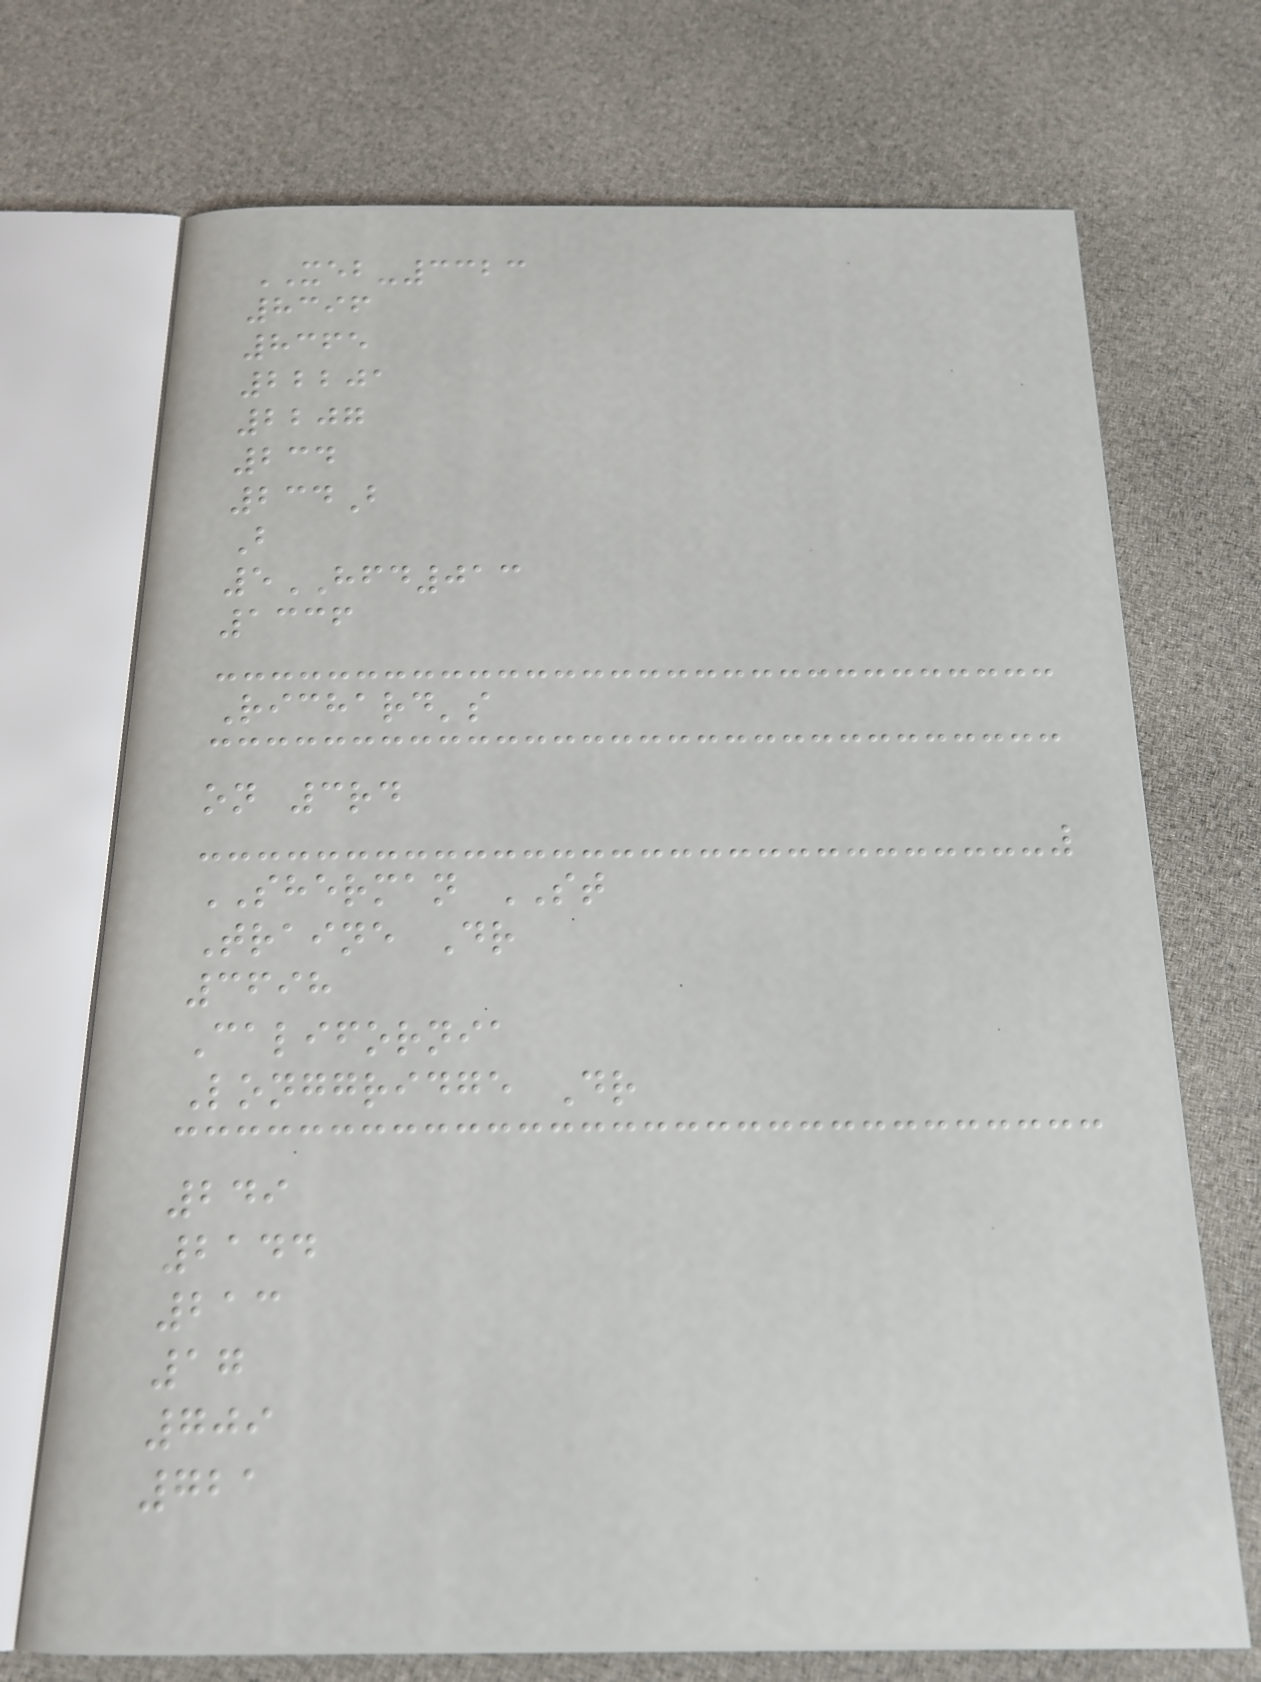XEB-3323
8396
8365
22201
2207
234
234B
B
5HFD013
1336
Richard's
on 3rd
SHERMAN ST
Traine Dr
3698
California
Longgridge Dr
249
2144
213
17
709
721
